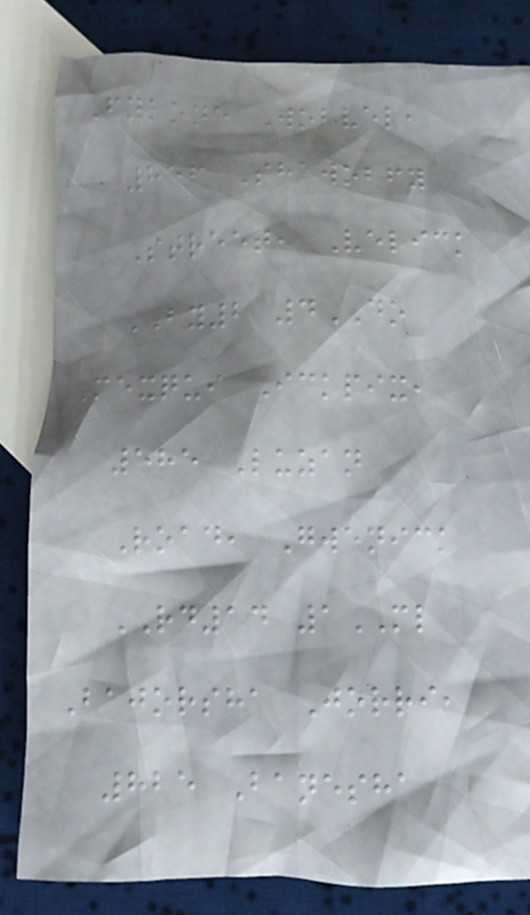Fykone Wobvel,
856 Shawobfy
Street, Velick
BY2 4DO
Mexqui Ickpix,
585 Luzan
Road, Gwenick
RD14 1ML
Bajorsha Jorri,
825 Banesha
